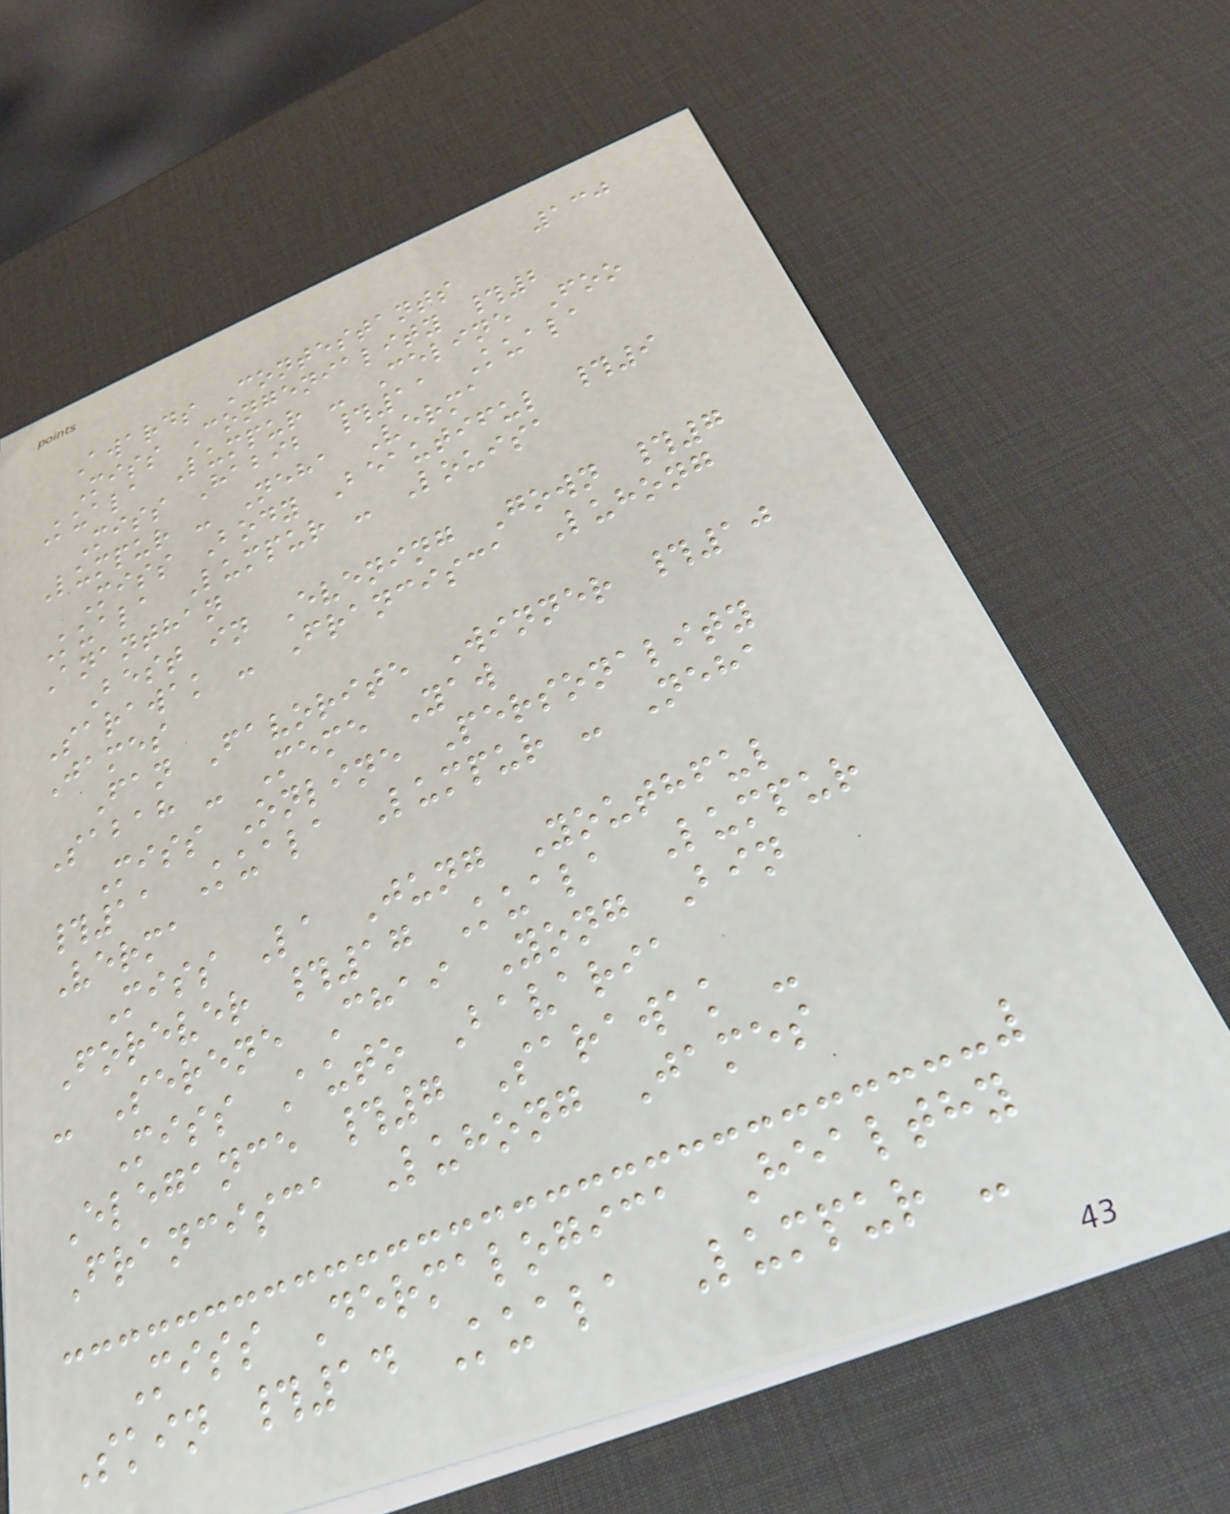130
Awards Contestants
Miss Congeniality #2
Kuala Lumpur - Celine Foo
Miss Habib #11 Kuala
Lumpur - Neha Verma
Miss Body Beautiful #9
Kuala Lumpur - Louisa
Ananthan
Best in Evening Gown #7
Sarawak - Francisca Luhong
James
Fan Favorite Winner #10
Sabah - Meme Yaw
Miss Online Personality
#11 Kuala Lumpur - Neha
Verma
Miss La Jung Youthful
Forever #17 Kuala Lumpur
- Serene Chai Yong Bin
Miss Auto Bavaria
Elegance #7 Sarawak -
Francisca Luhong James
Miss Dermalogica Healthy
Skin #14 Kuala Lumpur -
